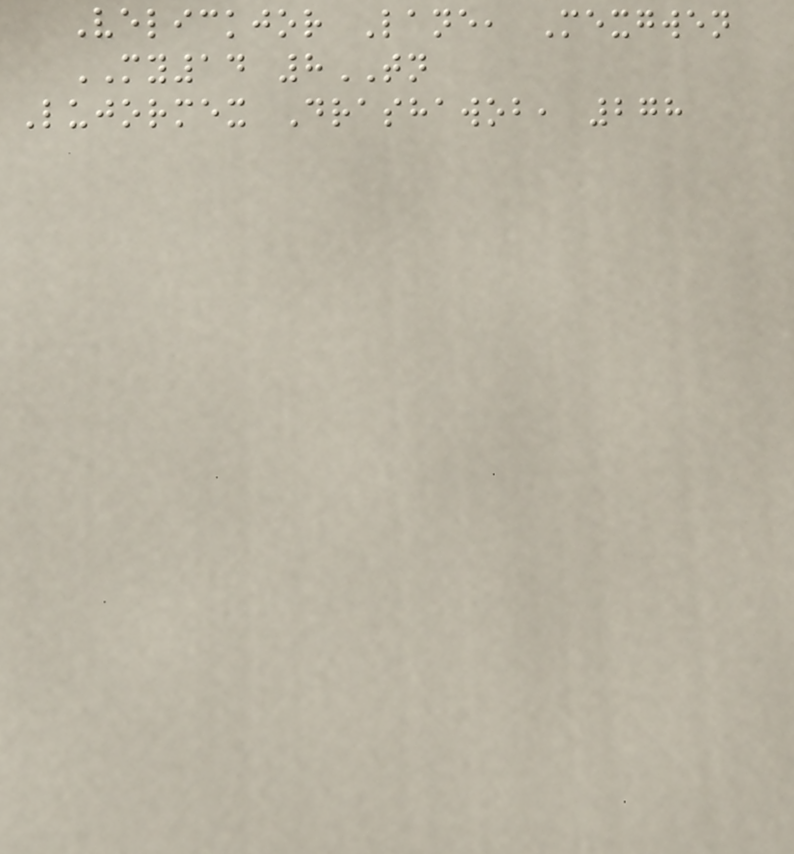Velickjor Lane, Mexgwen
MY14 8TN
Lujormex Drashawob, 278
